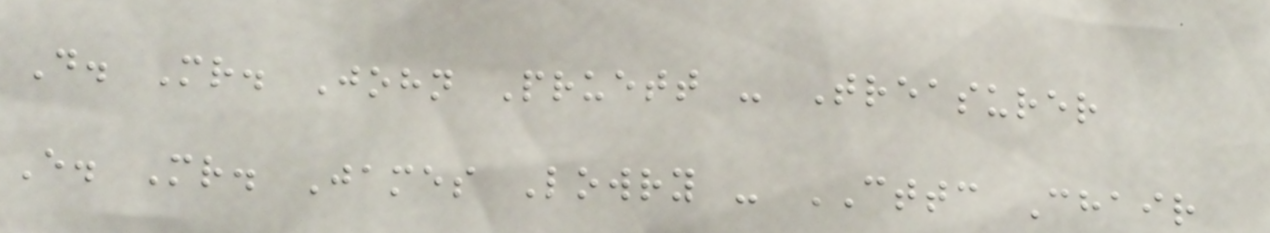D. Mr. John Pruett - Treasurer
E. Mr. James Lowry - CTTC Chair
